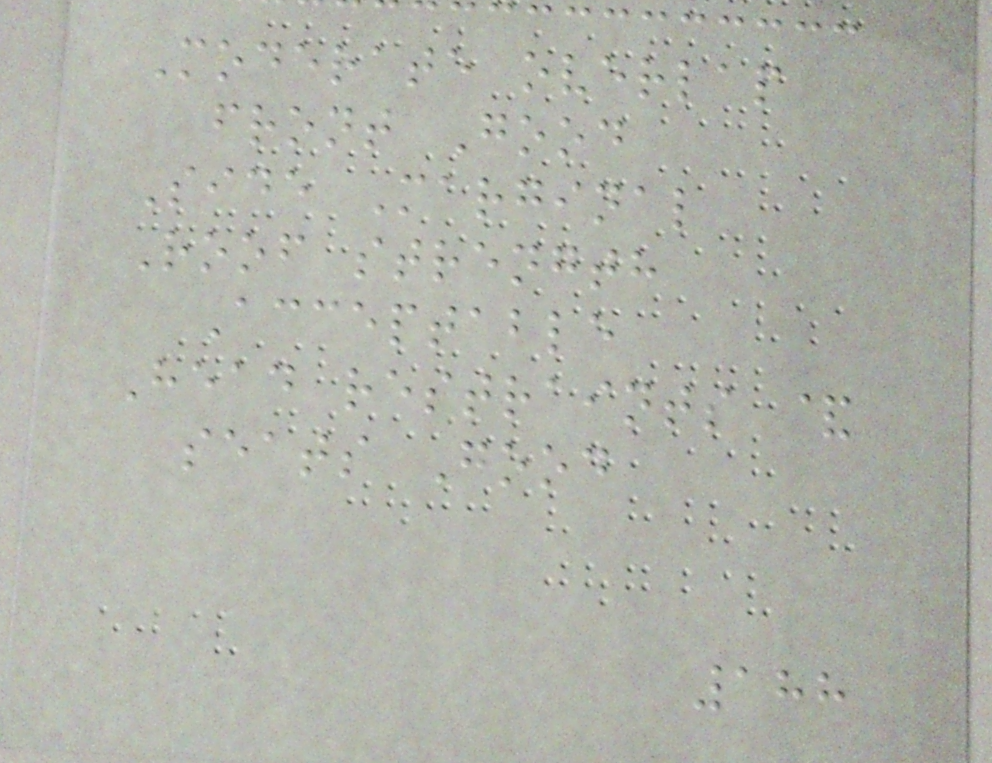Moderate overlap
front Good
Side Marginal
Roof strength
Acceptable
Head restraints &
seats Good
188
